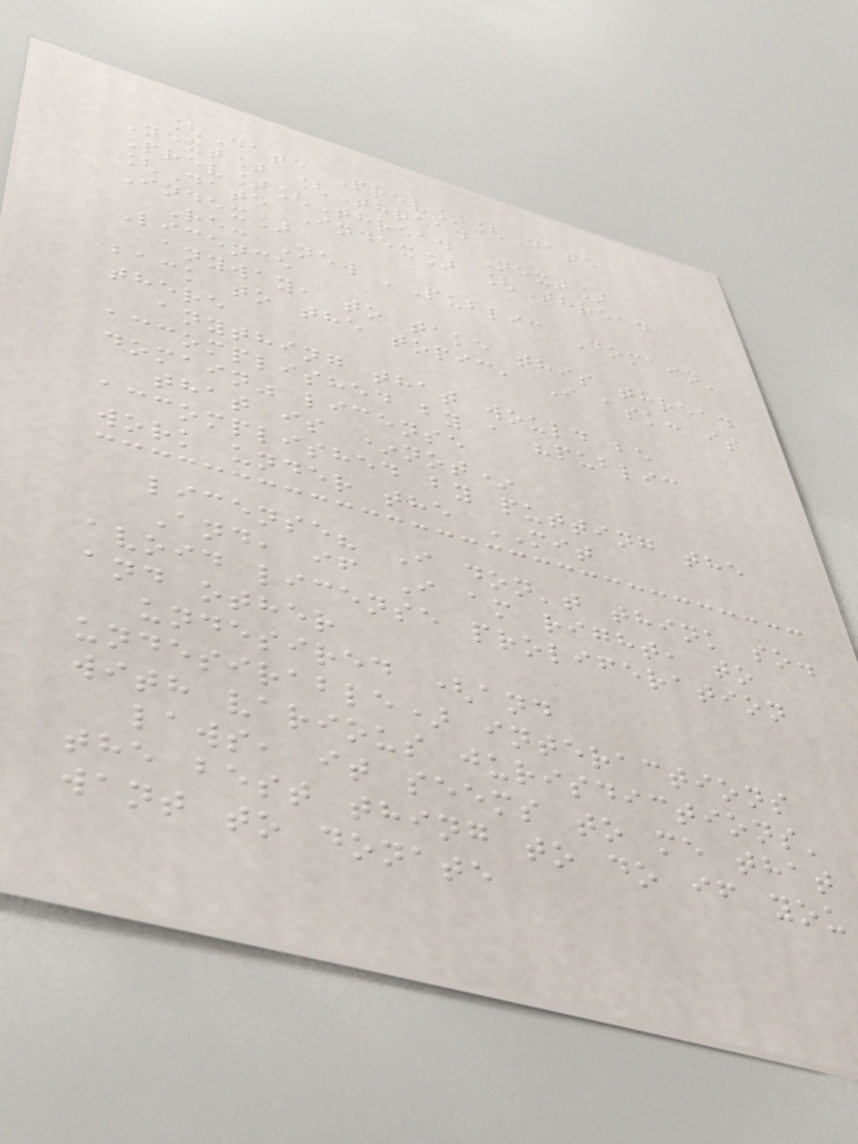[Date Prev][Date
Next] [Thread
Prev][Thread Next]
[Date Index] [Thread
Index]
Re: New 'Public Domain'
Licence
anyway, to take this thread
back to the topic, I ask: is
there
anything that would be
accomplished by a "public
domain" license
that is *not*
accomplished by putting the
work under the MIT
license? I don't think so.
And, if I am right, to
avoid license proliferation
and other
undesired (and
undesirable) interactions
with various jurisdictions'
laws, it seems to me that
the best thing to do if you
want to donate
